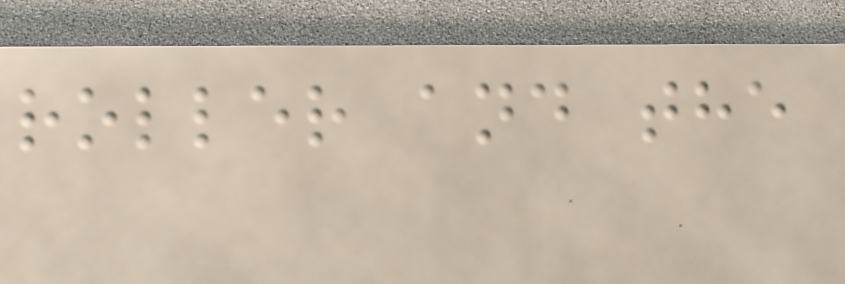roller and the
